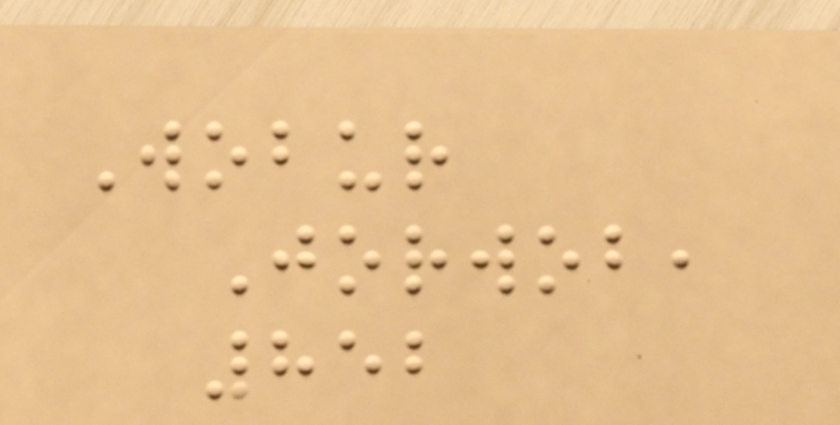Wobur
Jorwob,
852
